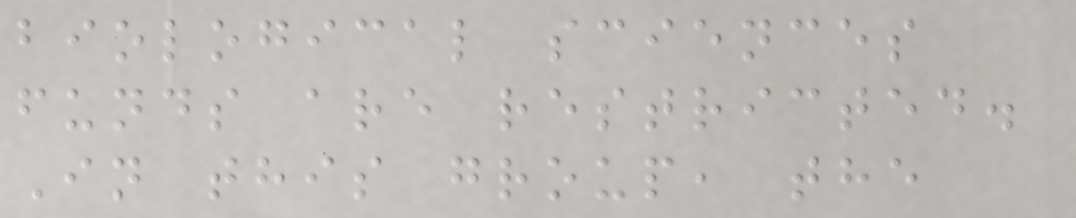biological sciences
funds are restricted.
In this group, the
